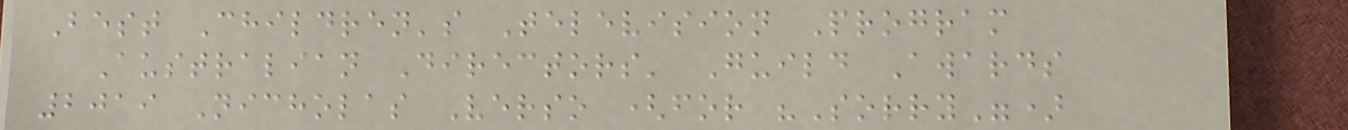Best Children's Television Program
Australian Directors' Guild Awards
2019 Nicholas Verso (for "Sorry")
